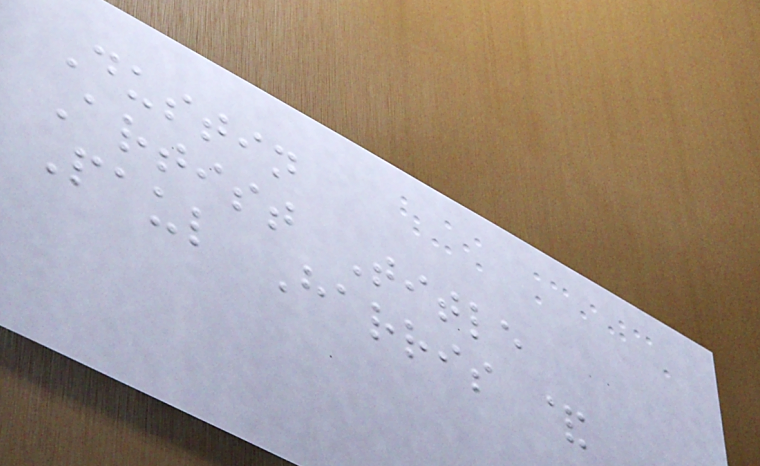Dustin
Artist Title
Paul Harris &
